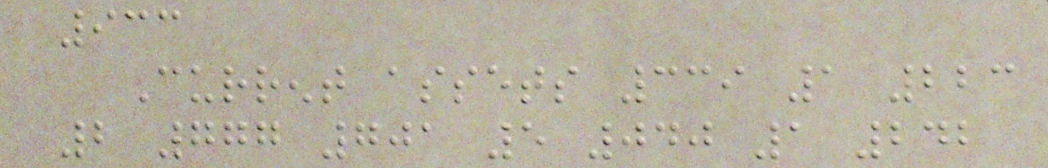933
Current assets 339 1 223
2 777 701 5 040 1 242
